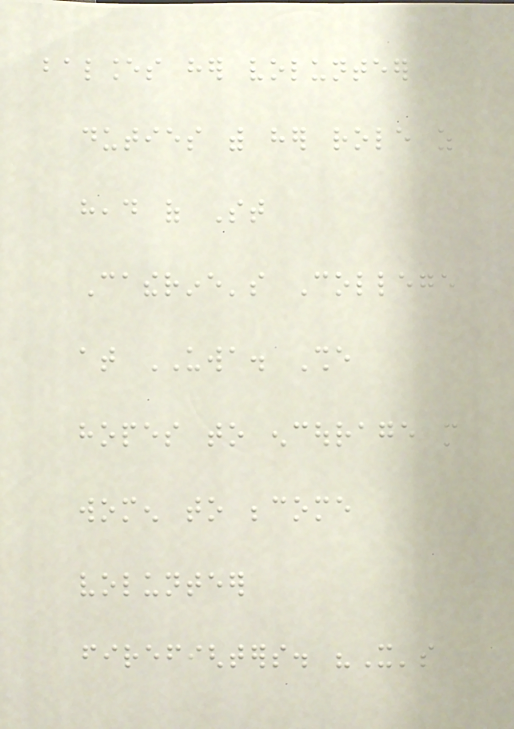balances her volunteer
duties with her role as
head of St
Catherine's College
at UWA. She
hopes to encourage more
women to become
volunteer
firefighters. "It's
